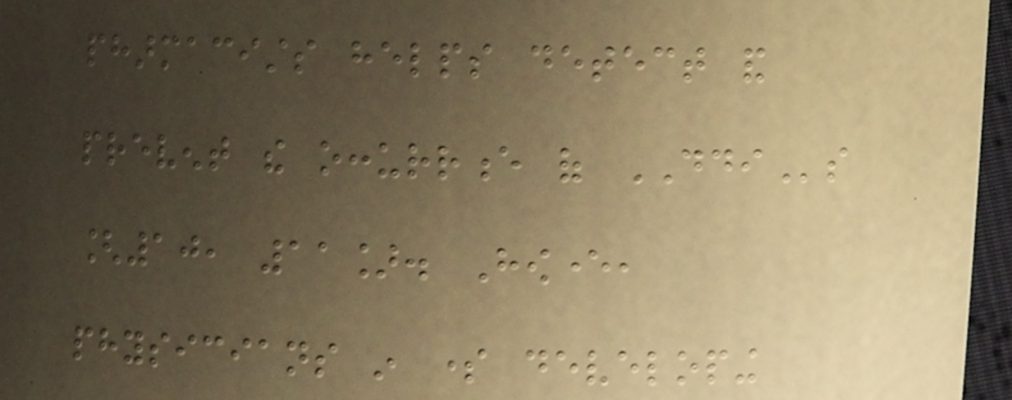pharmacists helps detect and
prevent the occurrence of DDIs
[10, 11]. However,
physicians in some developing
